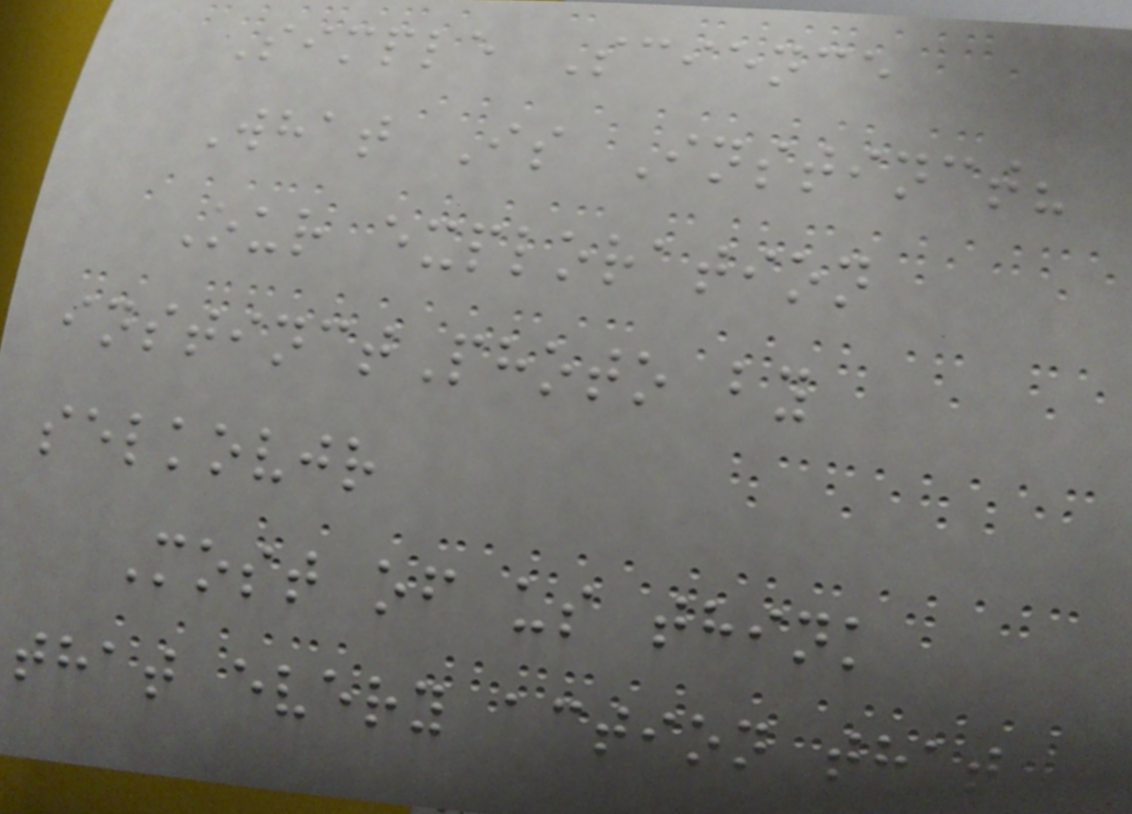Simple Science
What Is Instinct?
Our exploration
instinctPhoto by
selkovjr
Most of us think
that every action that
